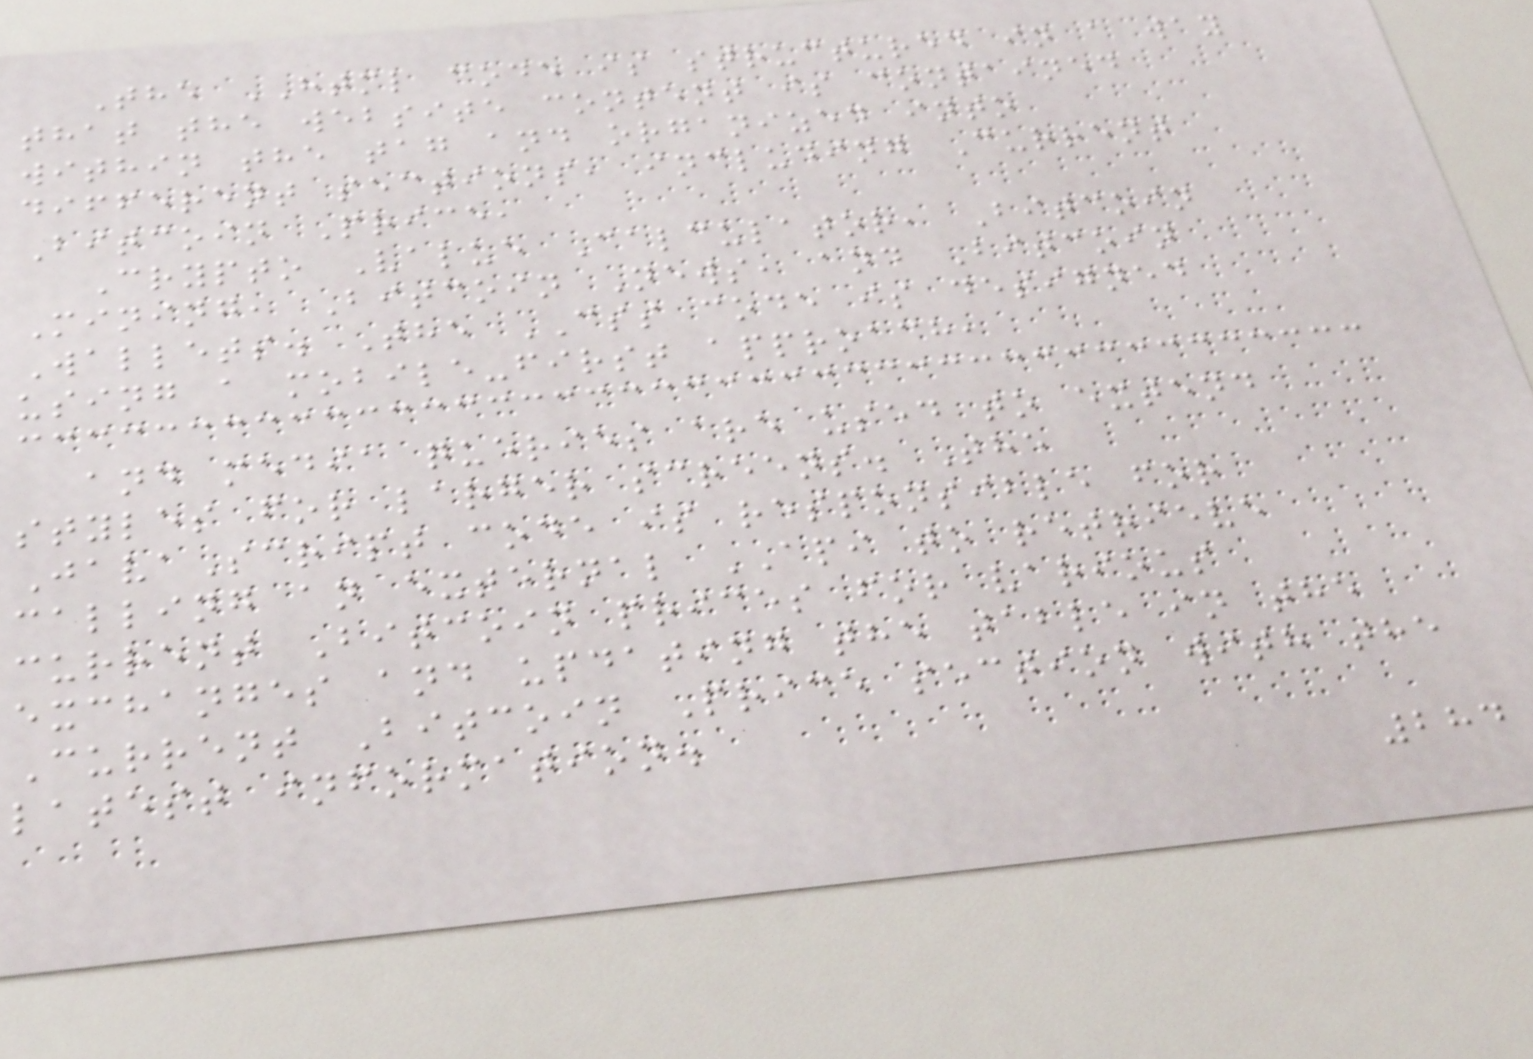The HTML code is structured in a way
that the website content is contained
within the tag and organized into
different sections, including Current
Bitcoin Price,
Crypto Value Calculator, Bitcoin
Mining, Bitcoin News, and Bitcoin
Wallets. The CSS code is designed
using a mobile-first approach,
and media queries are used to extend
styles for larger screens. The
JavaScript code is responsible for
calling an external API to retrieve
current Bitcoin prices for various
exchanges and updating the table in the
Current Bitcoin Price section with the
latest information.
284
